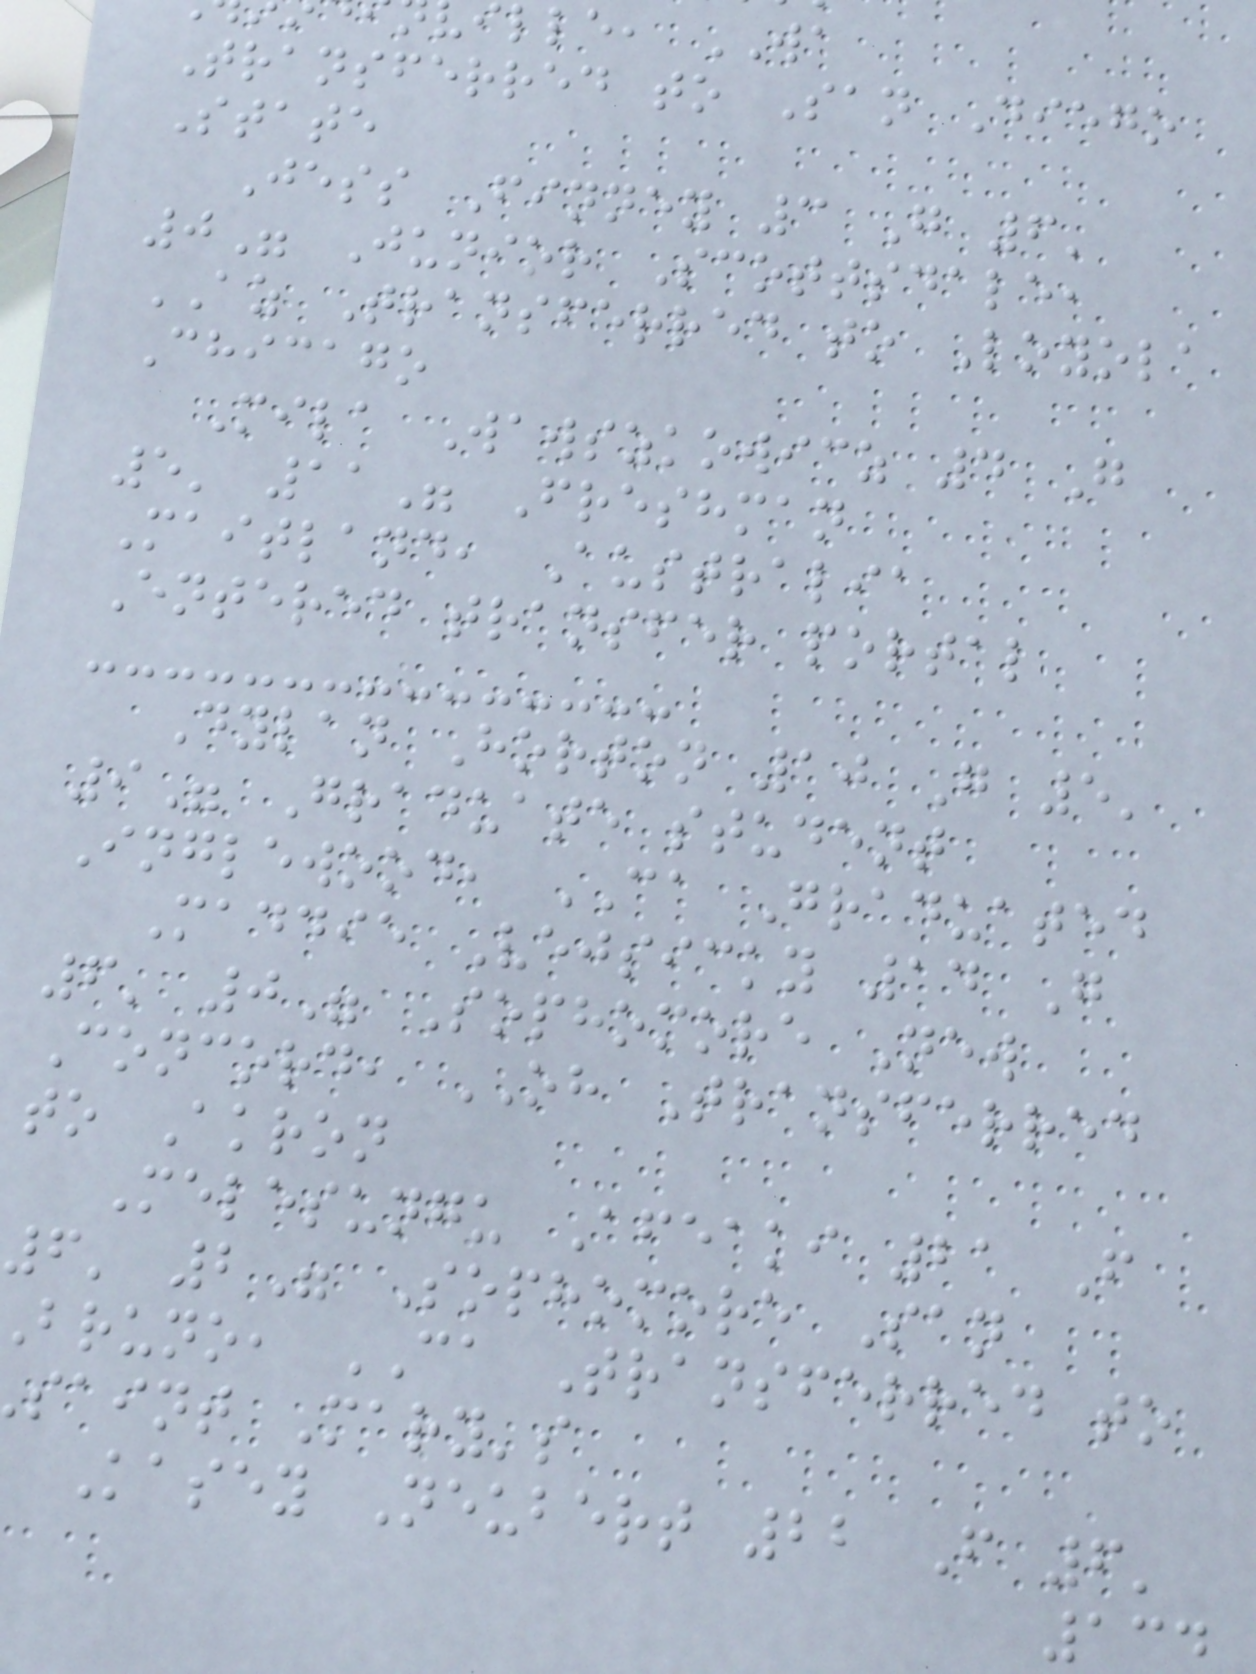lle, WA
Transferred to San Diego
State
Jess Finney 3 G 6'
0" Junior Scottsdale,
AZ Transferred to Loyola
Chicago
Mila Wawszkowicz 4 G
5' 11" Freshman
Maitland, Australia
Entered transfer portal
Dylan Horton 10 G 5'
9" Graduate student
Inglewood, CA Graduated
Maddie Vejsicky 14 G
6' 0" Sophomore New
Concord, OH Transferred
to Akron
Melesungu Afeaki 21 F
6' 2" Sophomore San
bruno, CA Transferred to
saint Mary's
Kasey Neubert 22 F 6'
